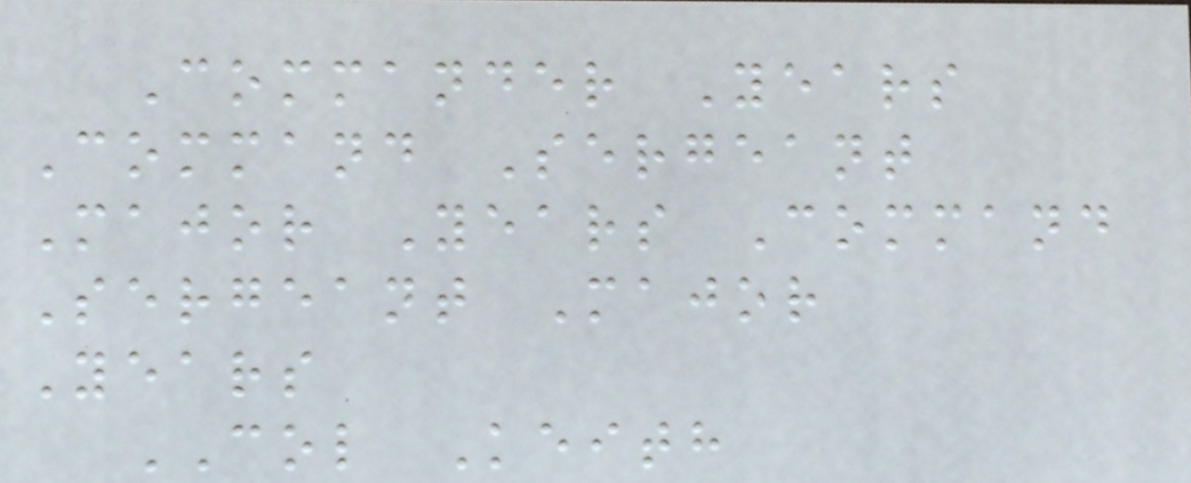Commander Years
Command Sergeant
Major Years Command
Sergeant Major
Years
COL Keith
